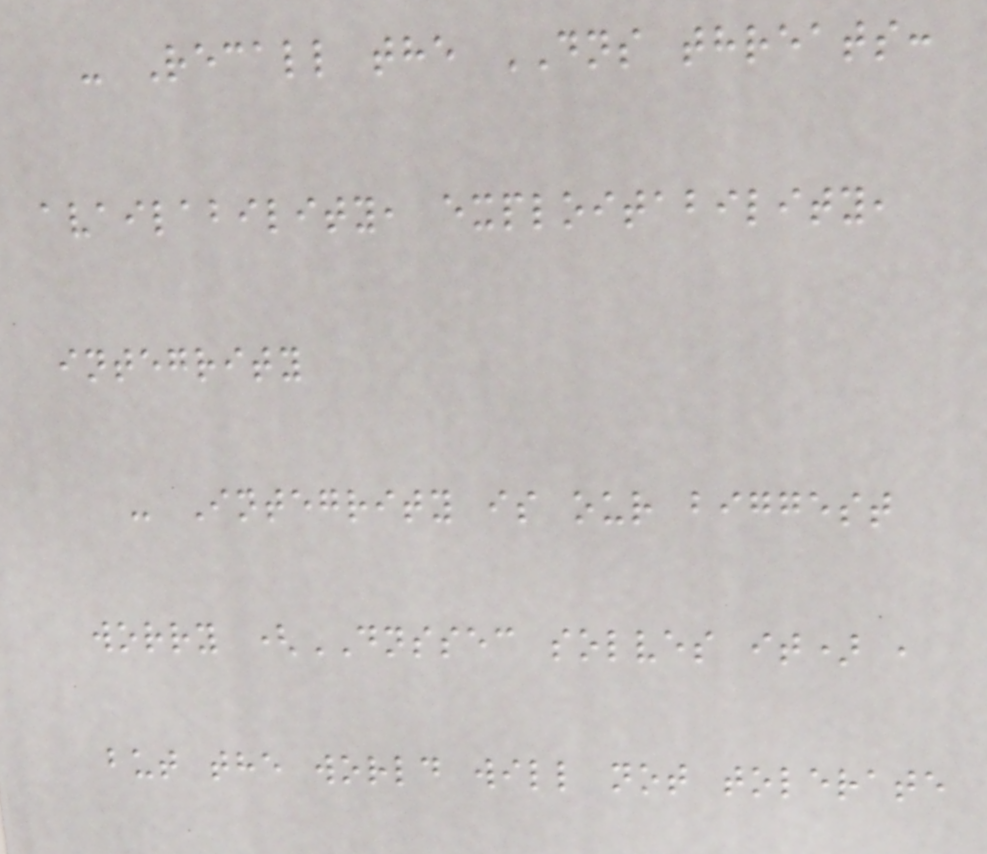- Recall the DNS threats:
availability, exploitability,
integrity
- Integrity is our biggest
worry (DNSSEC solves it) ,
but the world will not tolerate
